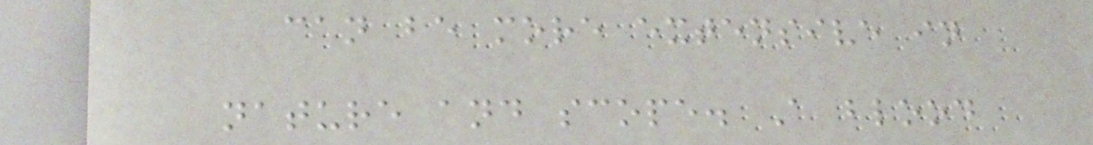can be more extensive in
nature and scope. A blood
